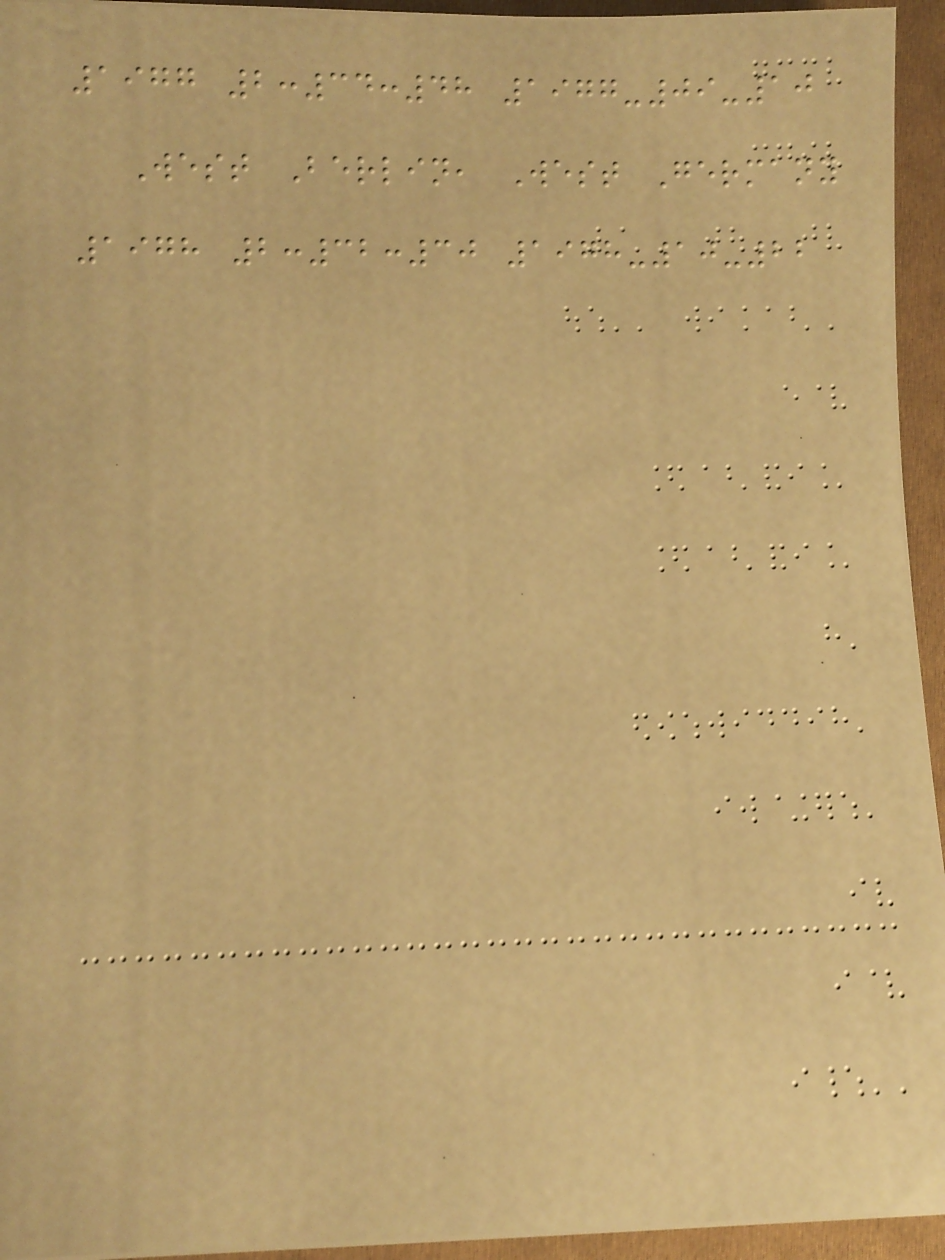1977 2:34:48 1977-09-10
West Berlin, West Germany
1978 2:32:30 1978-10-22
